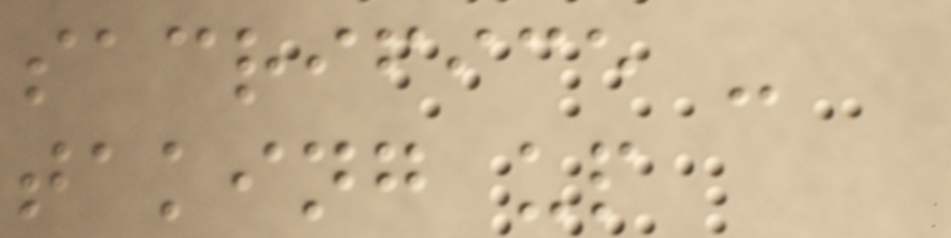sacrifice -
taking up
